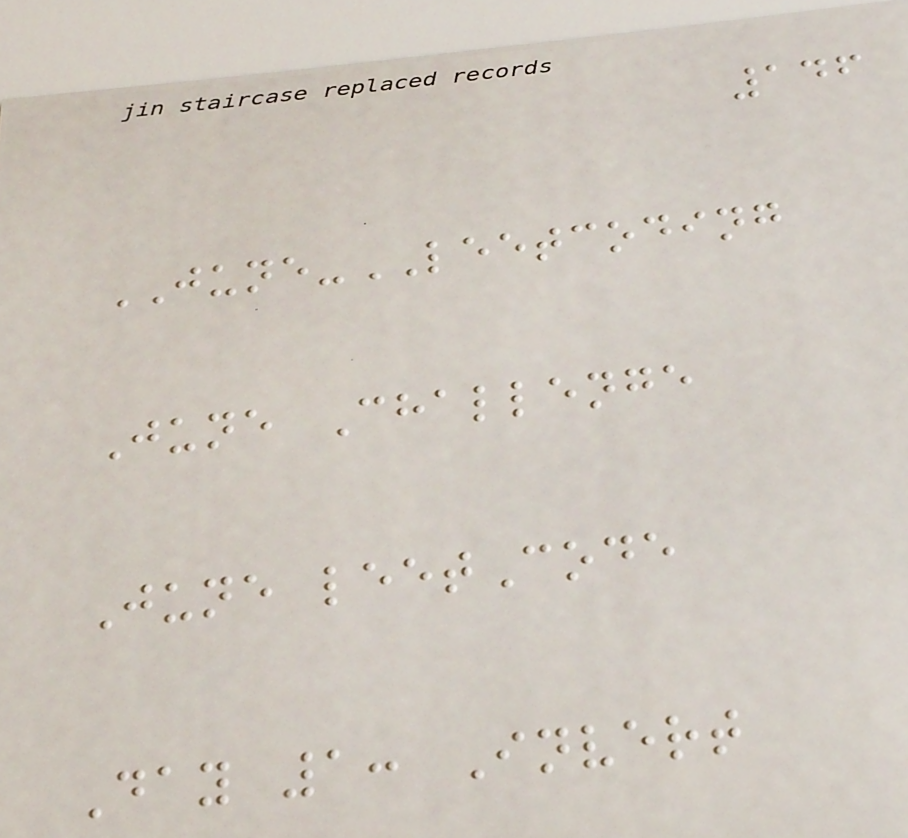146
JUNE-LEETCODING
June Challenge
June leetCode
Day 1: Invert
